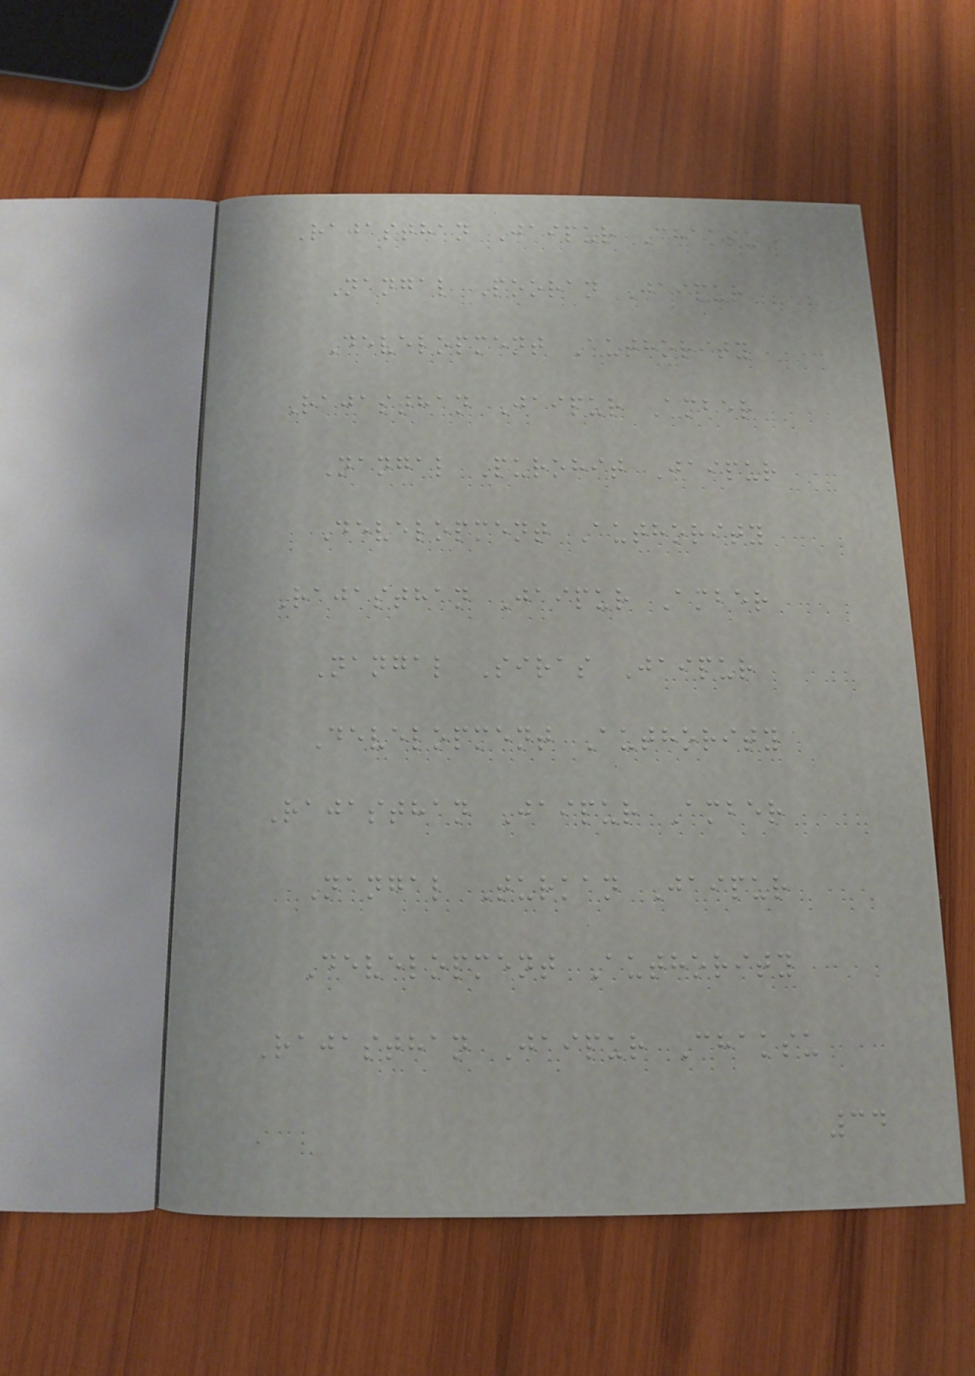Rajasthan Jaipur Chaksu
Nangal Pooran Jaipur
Development Authority
Rajasthan Jaipur Amber
Nangal Purohit Jaipur
Development Authority
Rajasthan Jaipur Amber
Nangal Siras Jaipur
Development Authority
Rajasthan Jaipur Amber
Nangal Turkan Jaipur
Development Authority
Rajasthan Jaipur Chaksu
34
